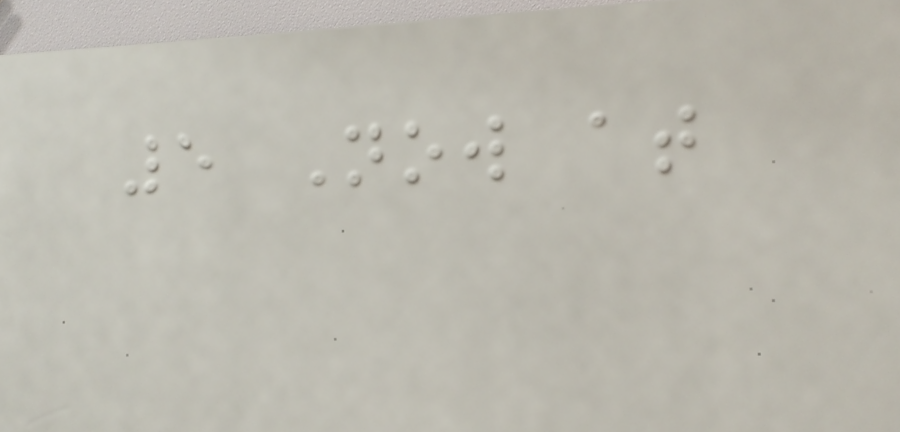5 Now at
